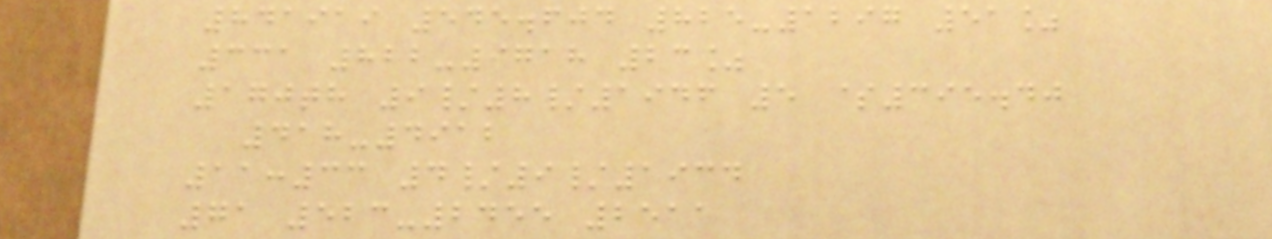841919 545.604 825-1297 51%
331 822-9718 23%
170th 9/8/1946 5 $395.40
418-4912
11:33 4/9/1934
71 523-2455 2511
